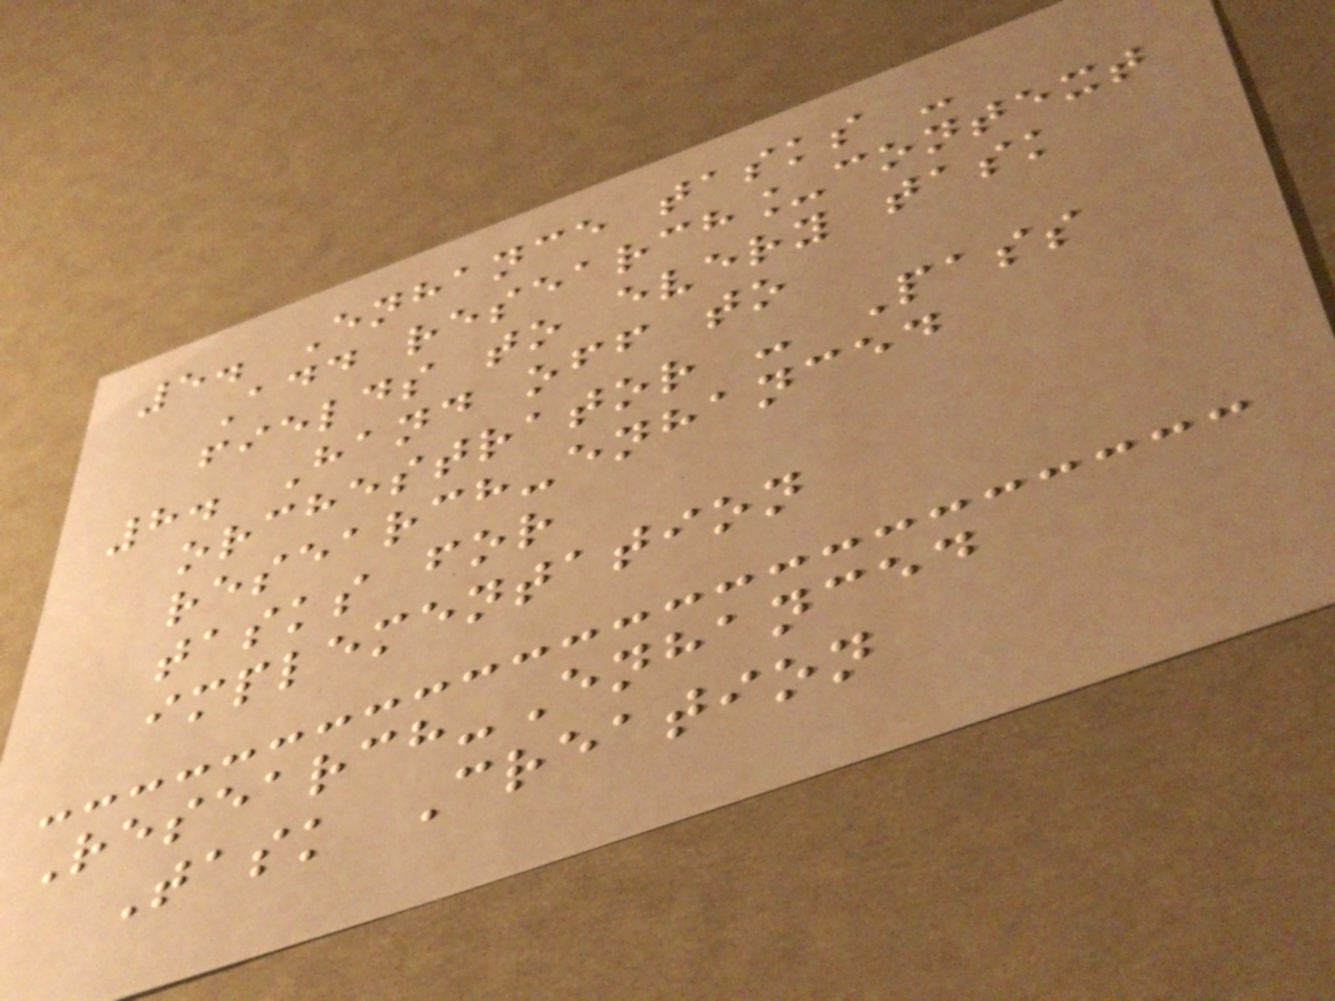5. Enhance tasks -
Add research_context
fields to every task
8. Hand off to
orchestrator - Pass
research-enhanced
tasks for
implementation
Research-Enhanced
Task Creation
